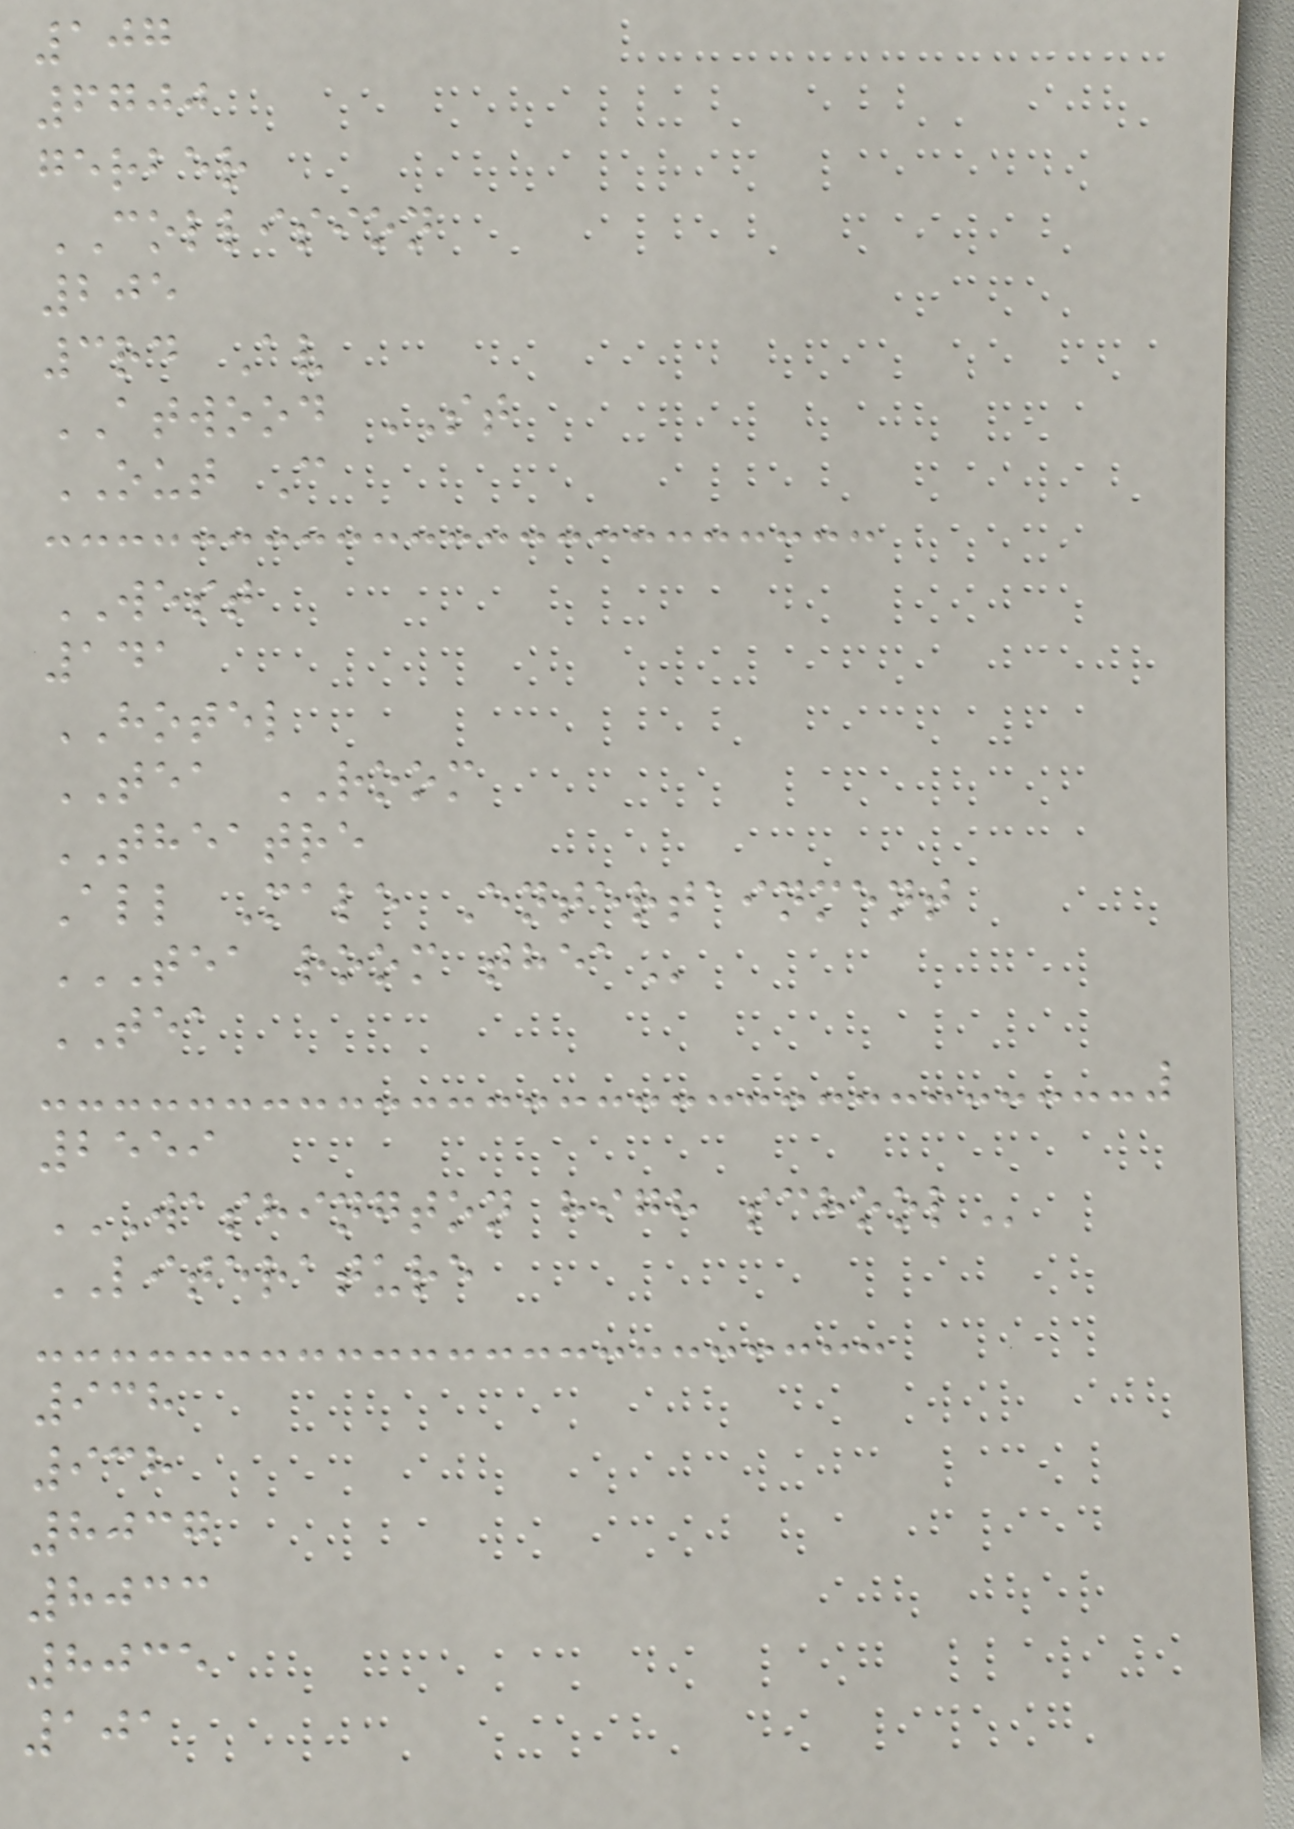107
6700
gerber
COLLISION
205
3rd Av
ATWOOD ST
OUT C
WEST
141
HOTEL
TEA ROOM
THEATRE
All Male Entertainment
TEA ROOM THEA
TEA
2559
WASHINGTON HIGH SCHOOL
LITERATURE
938
938
8037
8033
8035
101
